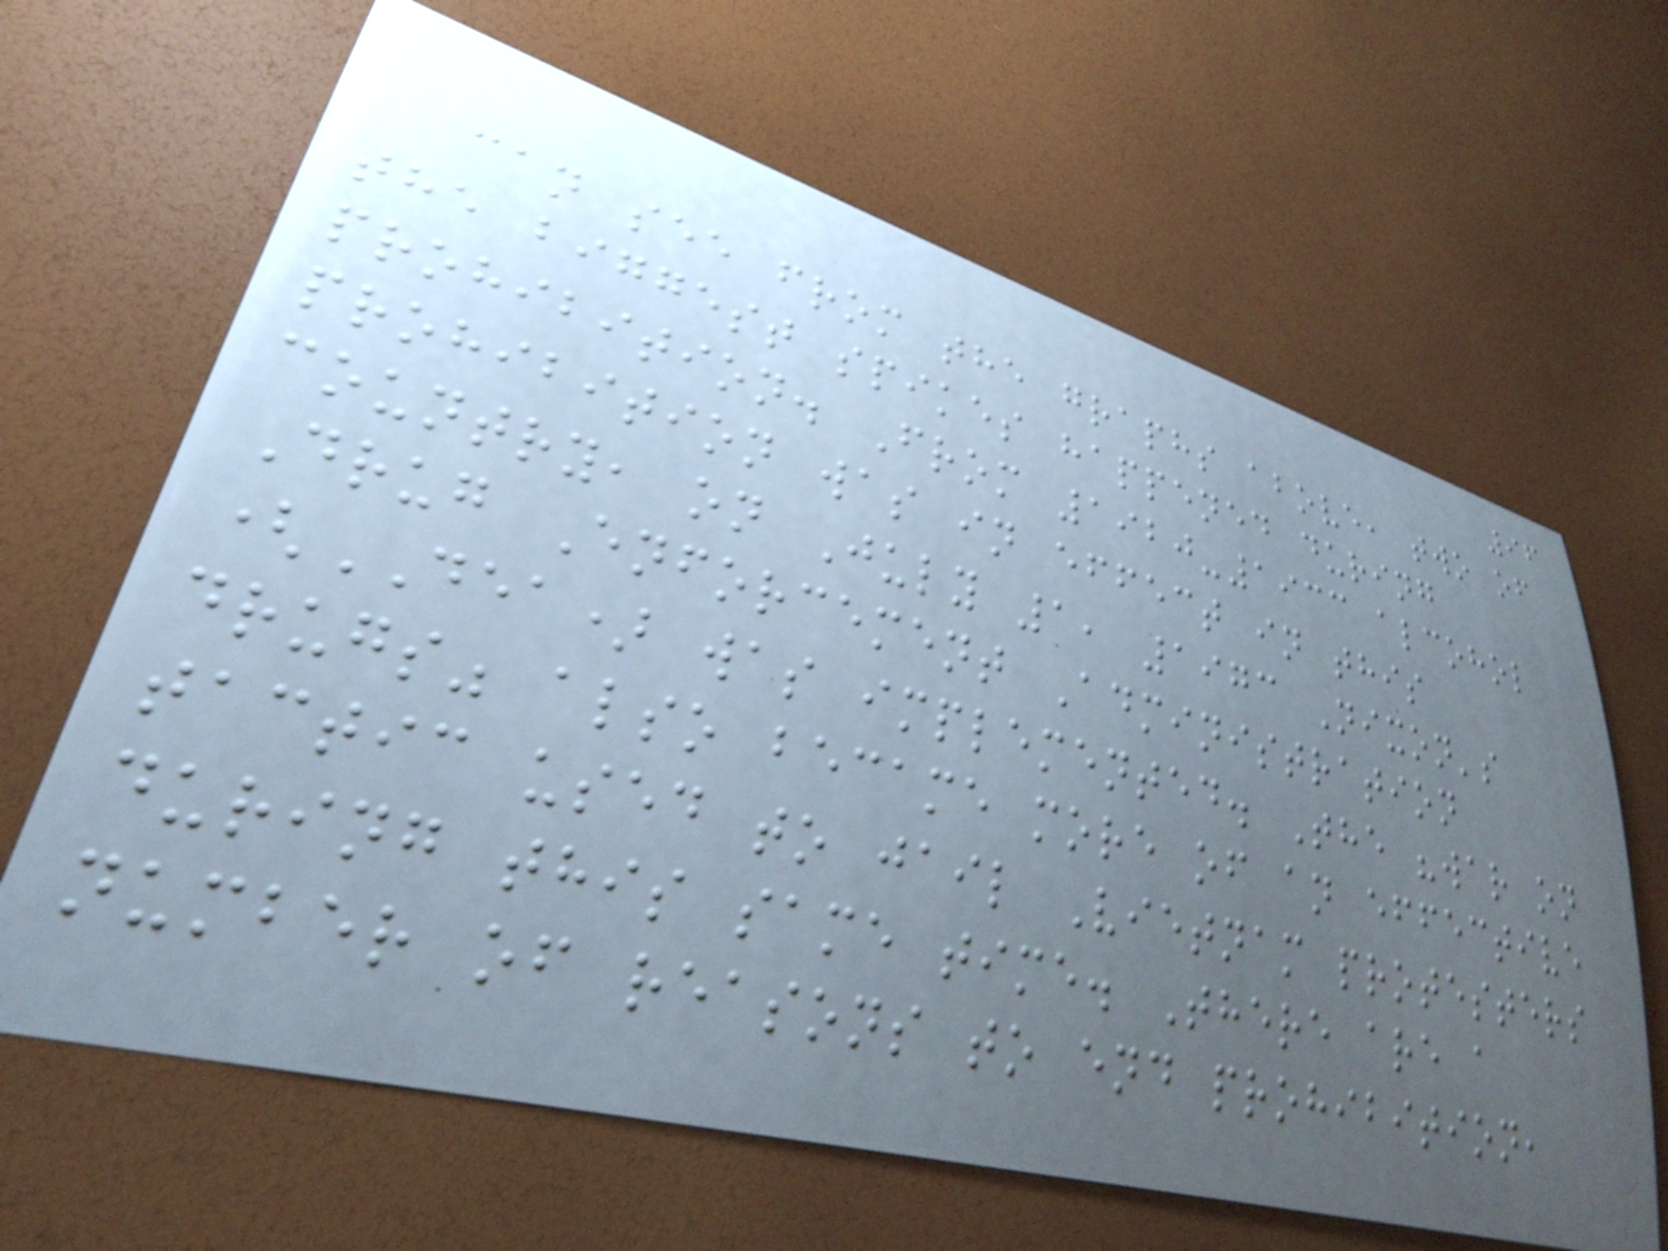96
can see from the graphs above, two of
the biggest spikes happened during
prohibition. From 1920-1933 alcohol
prohibition was in effect in this
country, on July 1, 1973 Nixon's
Drug Enforcement Administration
(DEA) was implemented. The "war on
drugs" also became more of an effective
tactic used to jail Vietnam protesters
during this same time. There are a
number of reasons to end prohibition,
